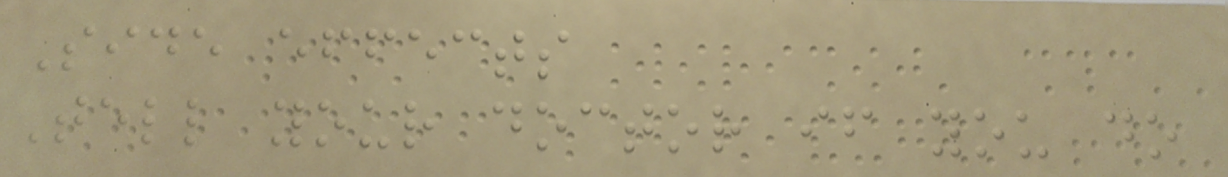Side effects
Tell your doctor if you do
